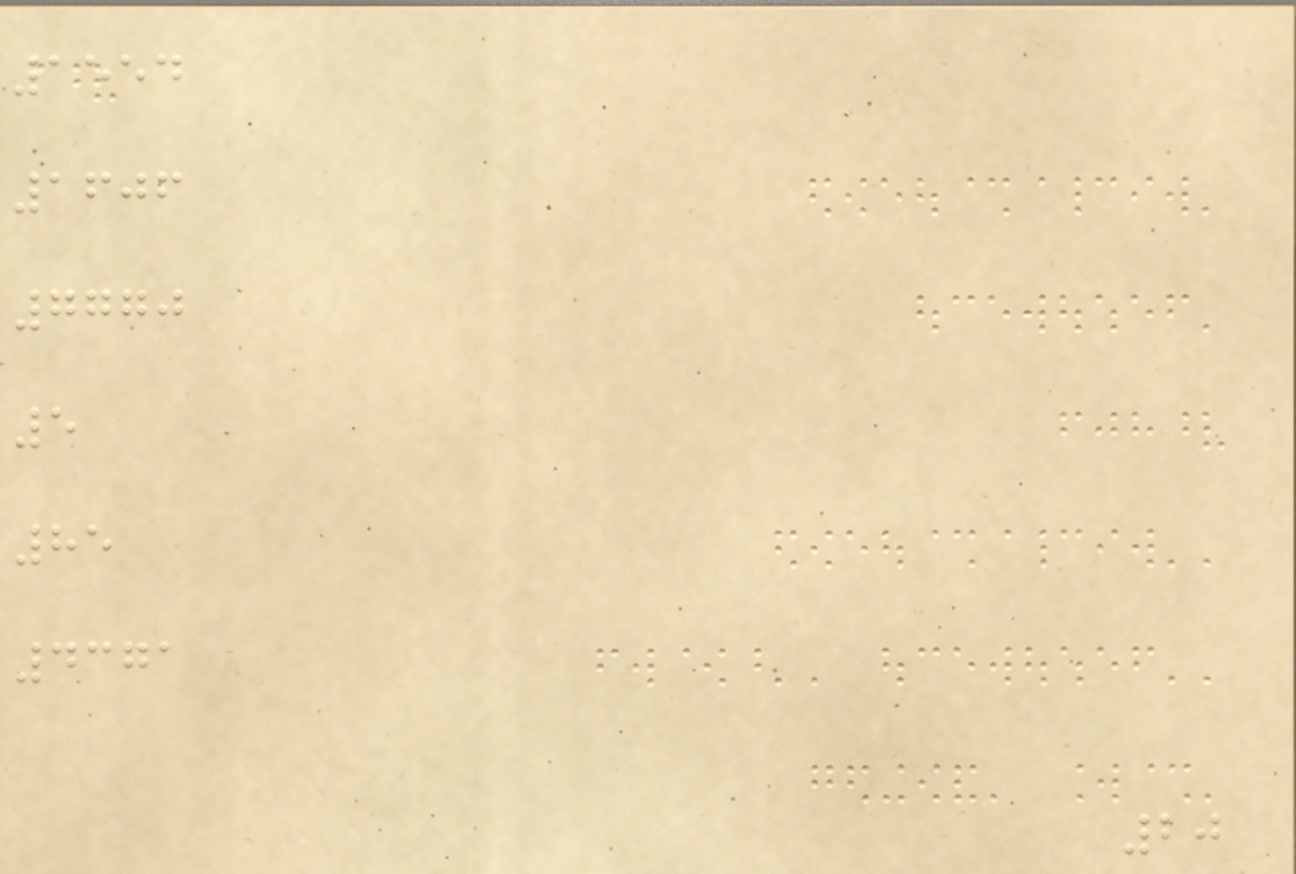1554
1606
7770
5
85
4371
20
